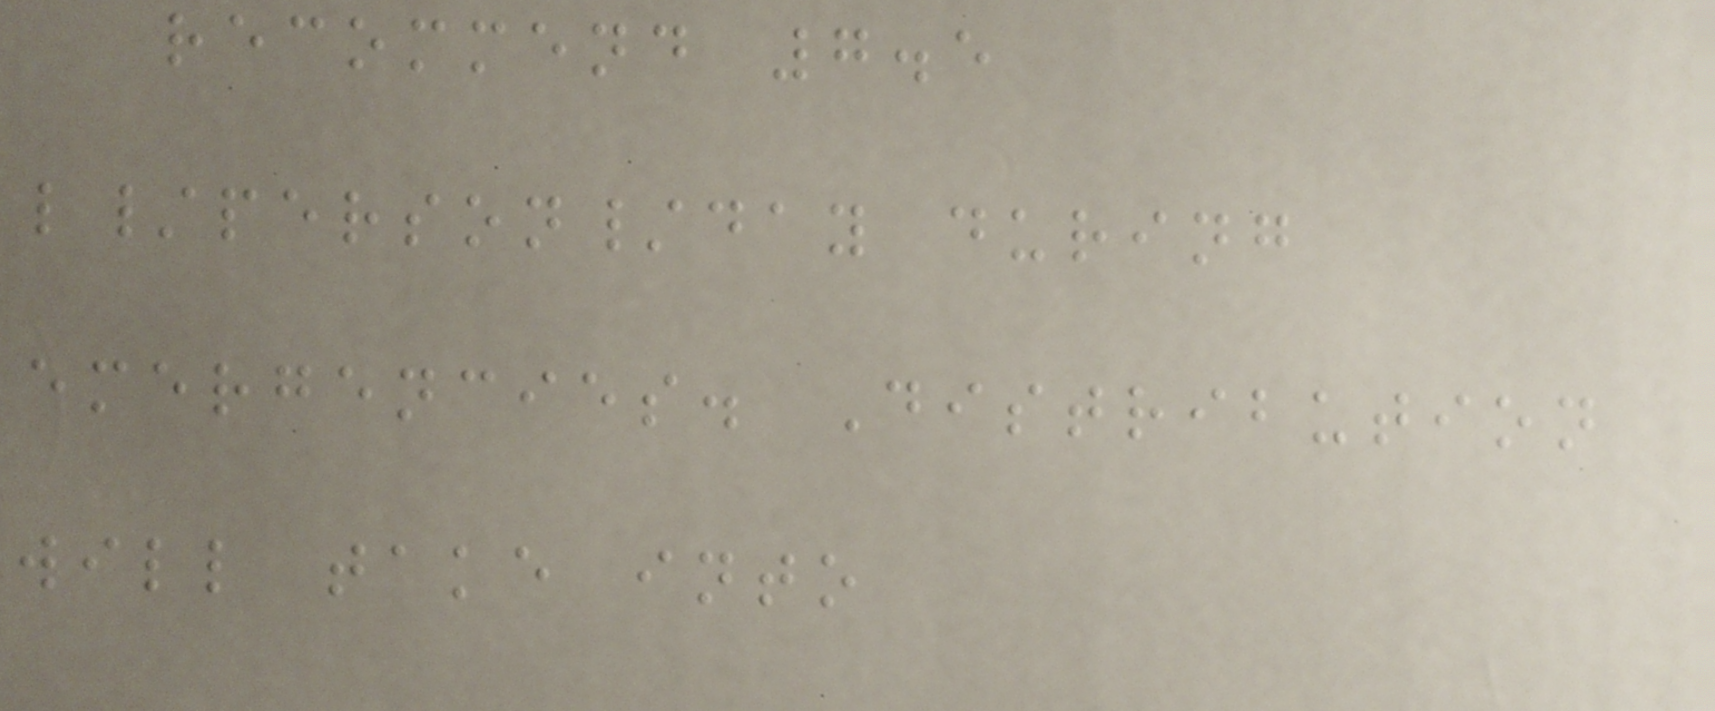recommend 7.5
l/person/day during
emergencies. Distribution
will take into
